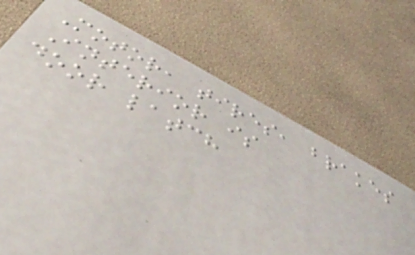Motor, tires, brakes
Interior is
door latch
